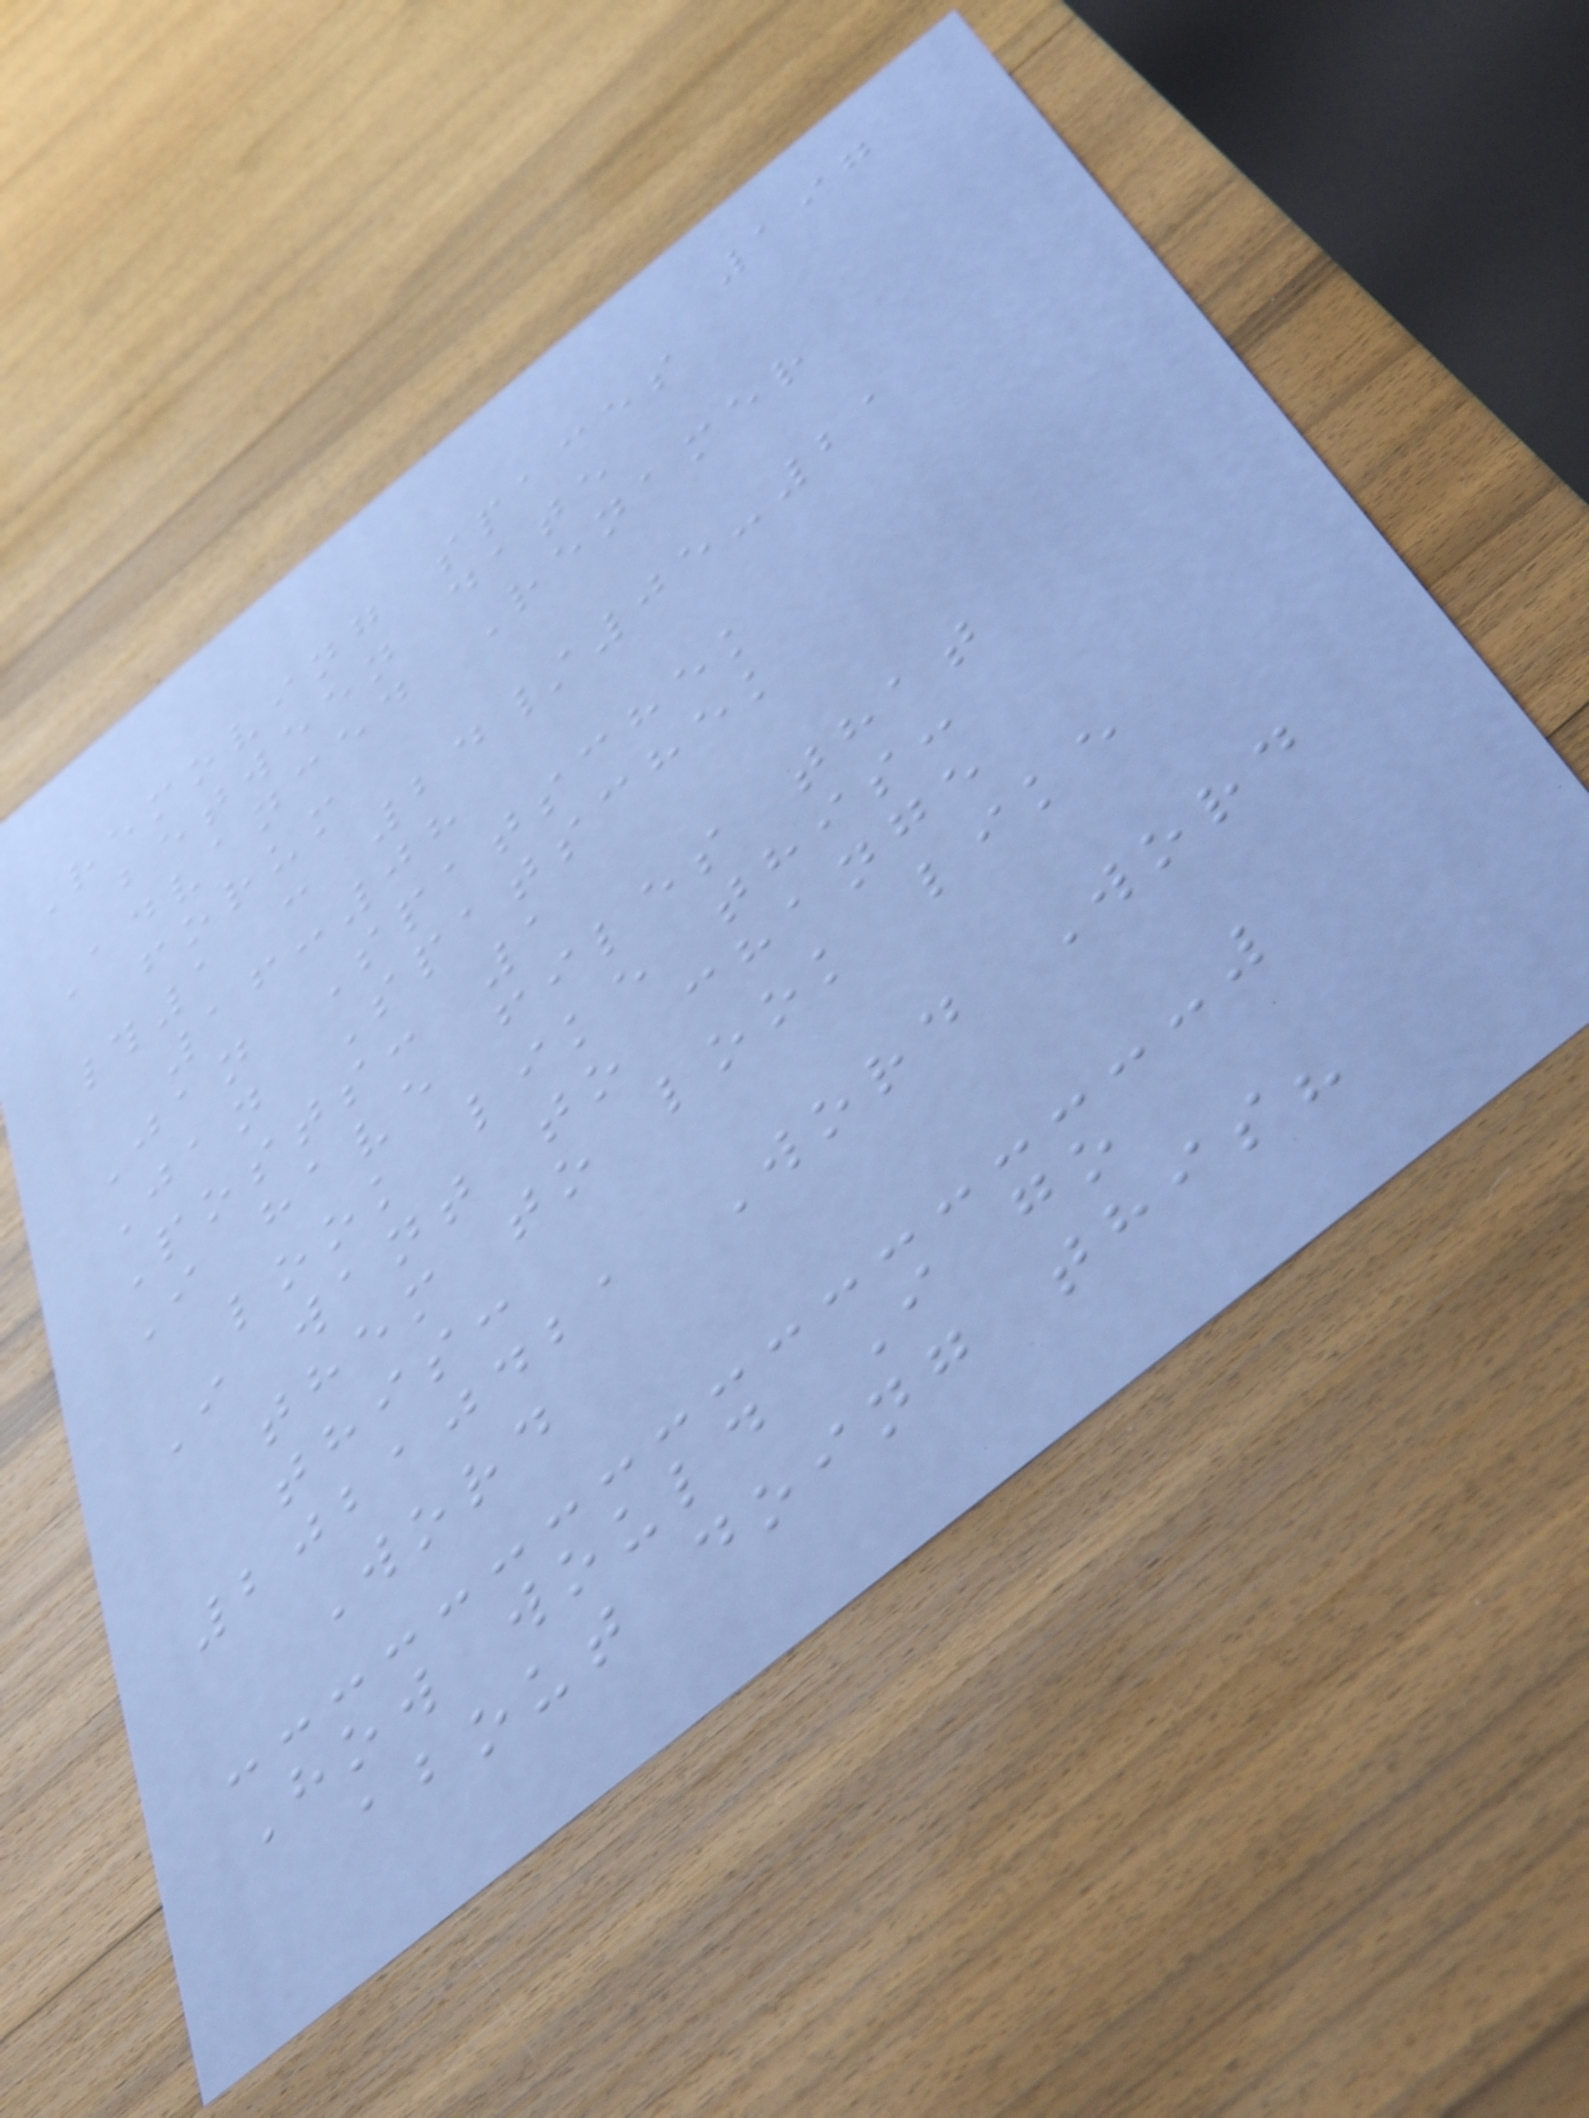197
Removing spaces
between date
Advanced Renamer
forum
#1 : 24/05-21
16:08
Jan Spatschek
Jan Spatschek
Posts: 1
I have files that
look like this:
I want to change
them to look like
this:
20210421 Word Word
Word
How would I go
about doing this?
